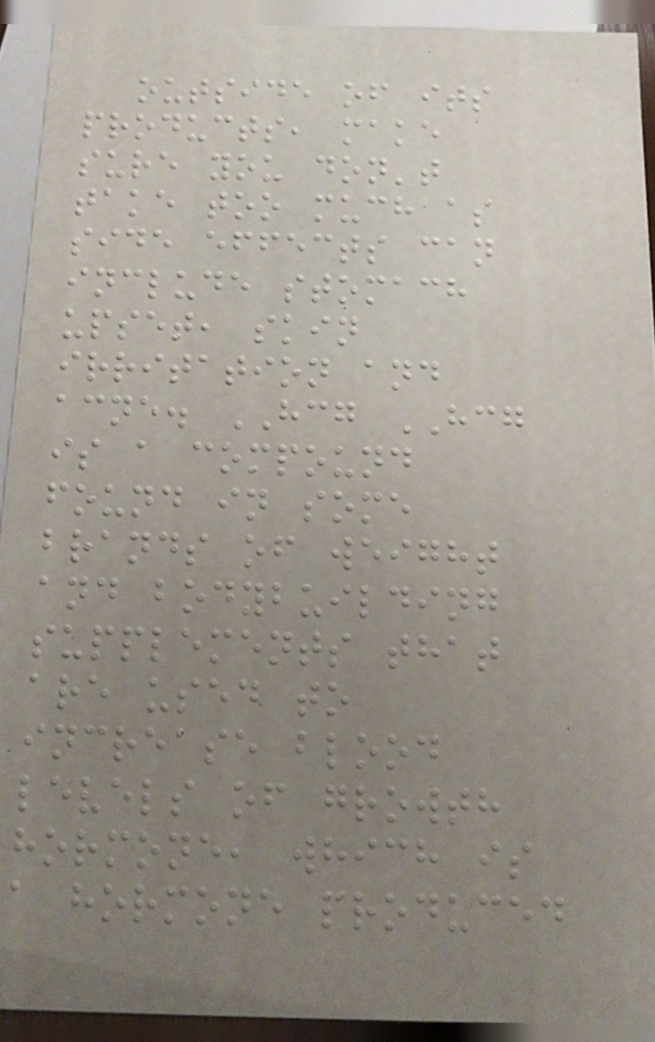outside of its
products, make
sure you don't
take too much as
side effects can
include stomach
upset, skin
irritation and
acne. HCG HCG
is a compound
found in some
brands of weight
and bodybuilding
supplements that
are used to
increase blood
levels of growth
hormone, which is
a hormone produced
